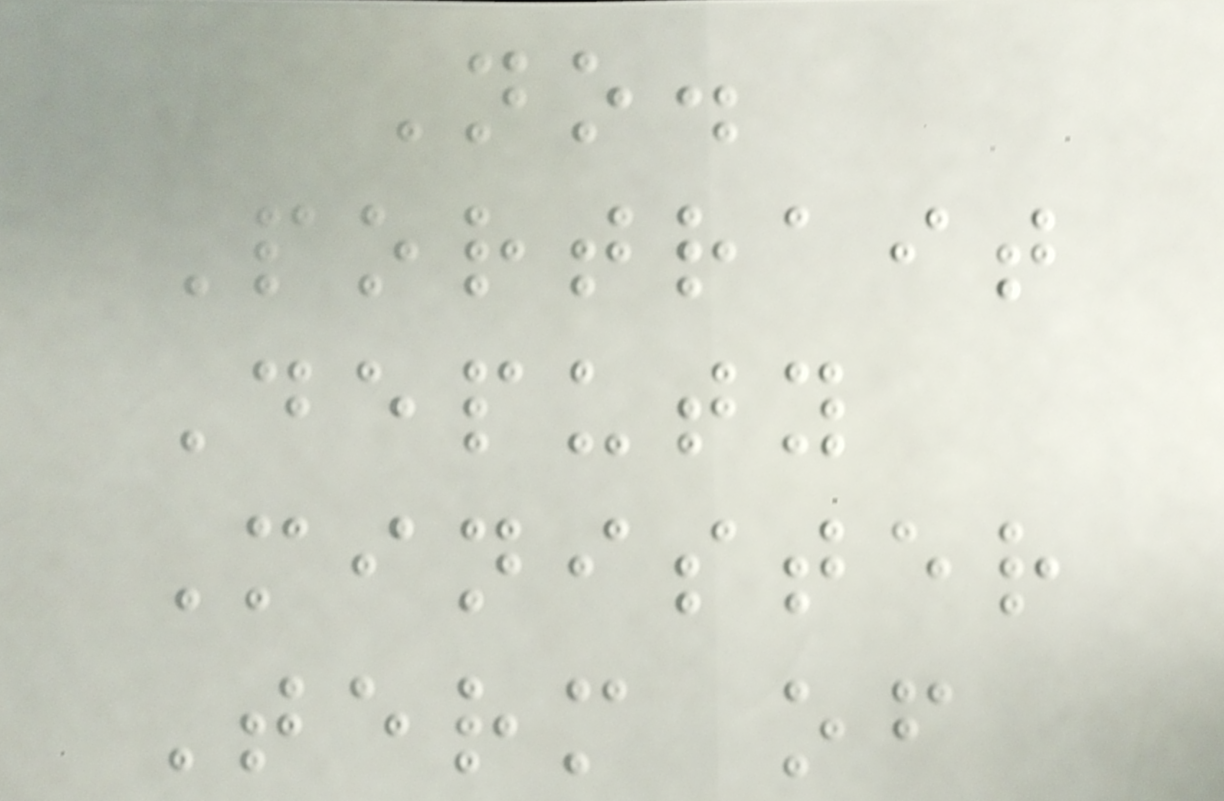No.
Portrait
Deputy
Minister
Term of
